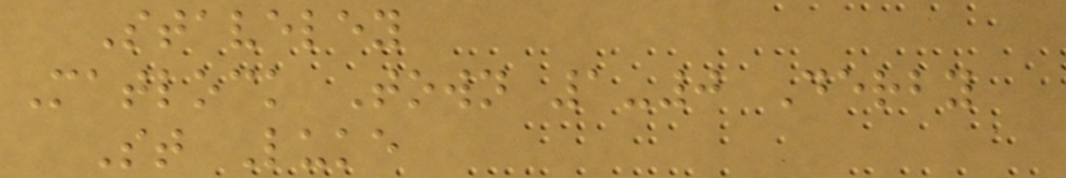Staveley
Matlock Town 1-0 Derby
St Luke
